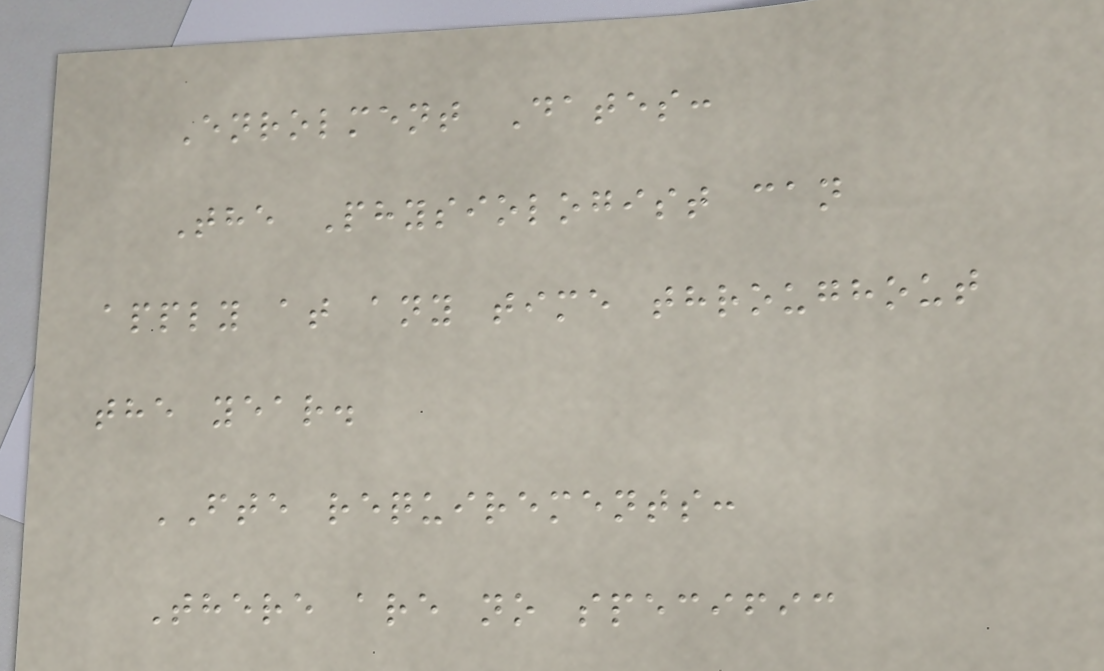Enrolment Dates:
The Physiologist can
apply at any time throughout
the year.
FTE requirements:
There are no specific
